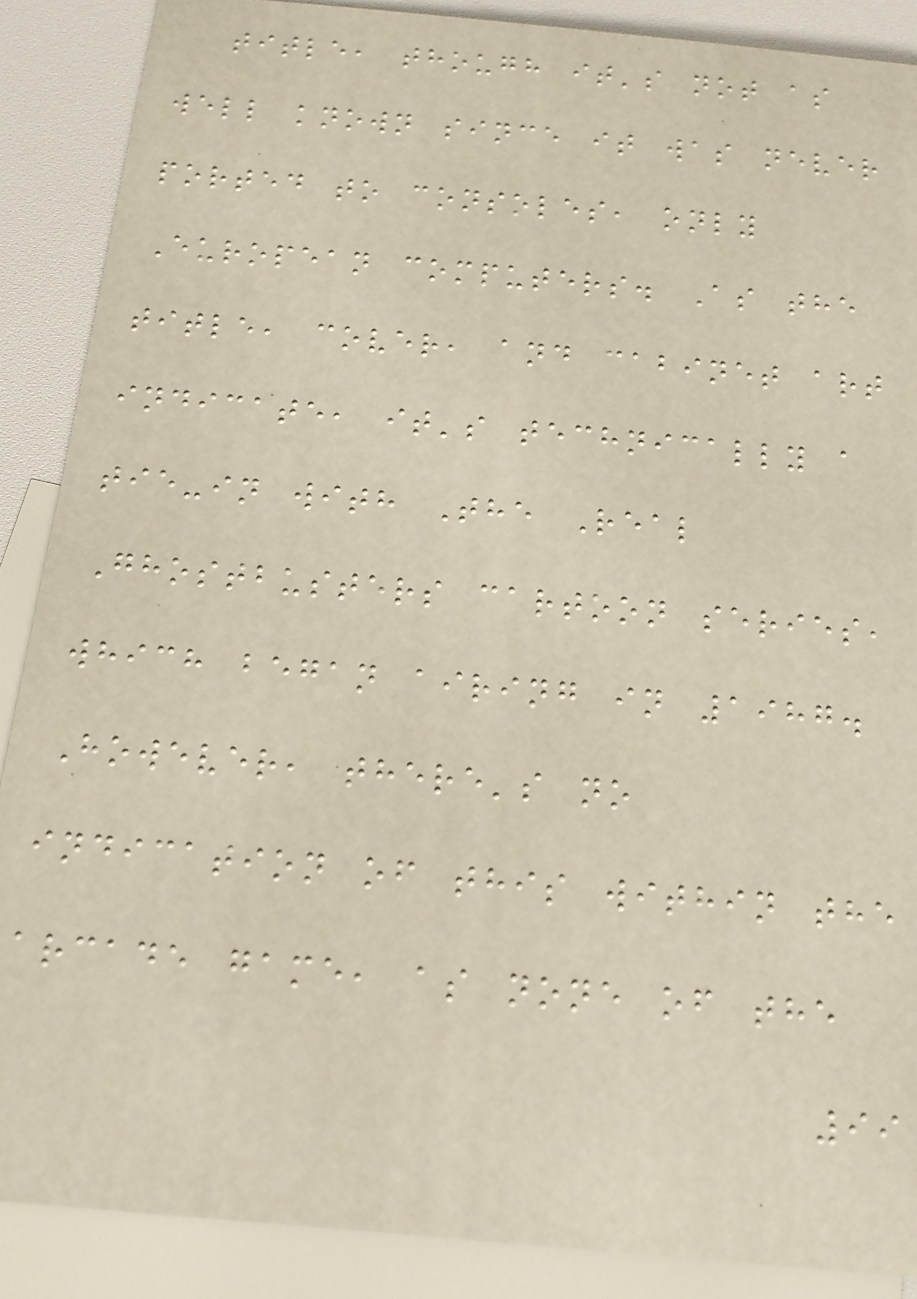title, though it's not as
well known since it was never
ported to consoles, only
European computers. As the
title, cover, and cabinet art
indicate, it's technically a
tie-in with The Real
Ghostbusters cartoon series,
which began airing in 1987.
However, there's no
indication of this within the
arcade game, as none of the
99
